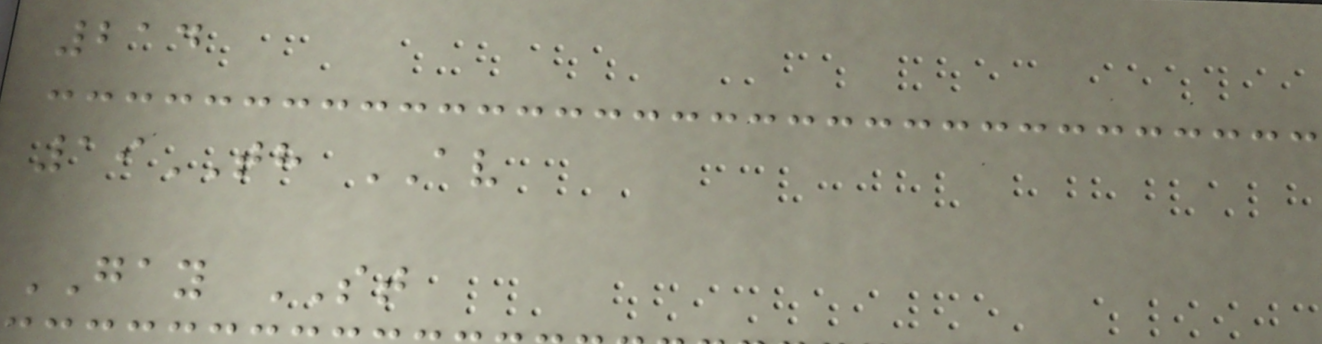214
19TH AV
GAY ST
